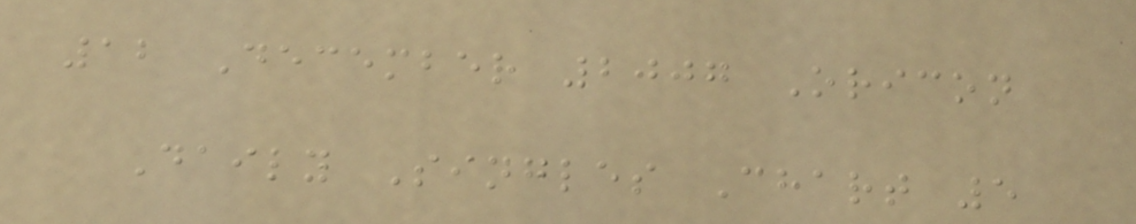12 December 2007 Oricon
Daily Singles Chart 5
